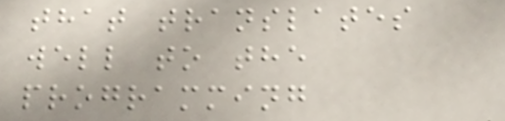that translates
well to the
programming
